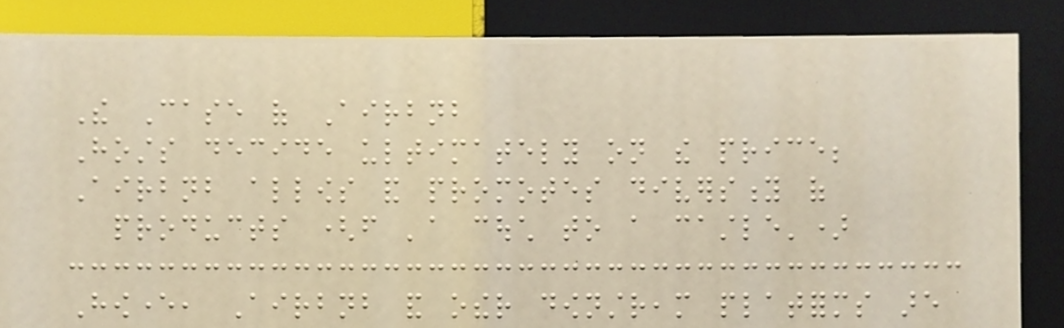The Case of Airbnb
Hosts decide ultimately on the price;
Airbnb allows and promotes diversity of
products (from 'a couch to a castle')
However, Airbnb and other downstream platforms are
